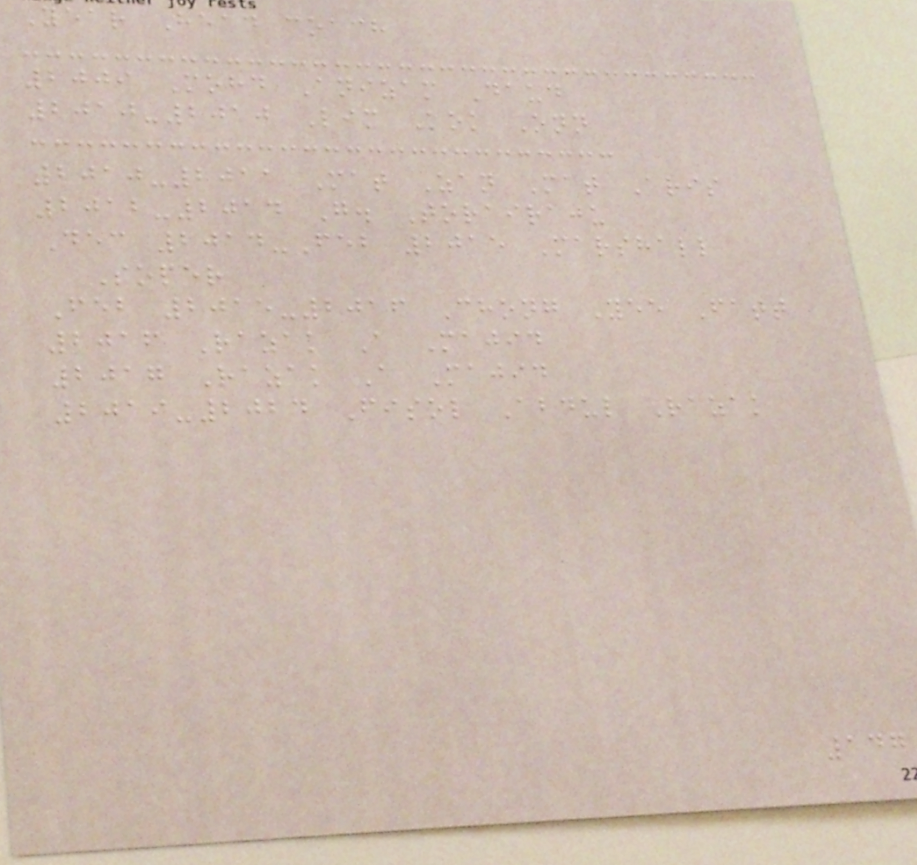Year Head coach
2009 Mohd Anizam Daud
2010-2010 Lim Kok Onn
2010-2011 Mat Zan Mat Aris
2012-2014 G. Torairaju
Dec 2014-Feb 2015 Marshall
Soper
Feb 2015-2016 Chong Yee Fatt
2016 Razak A Majid
2017 Razak A Majid
2019-2024 Fisol Abdul Razak
147
